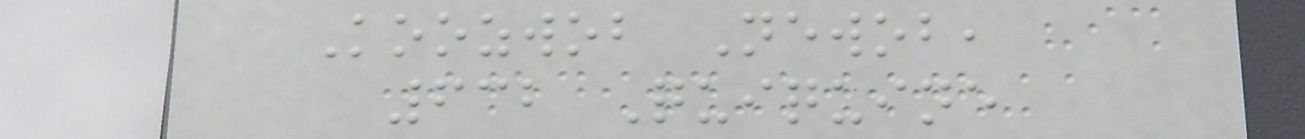Koozwob Newob,
632 Quiquine
